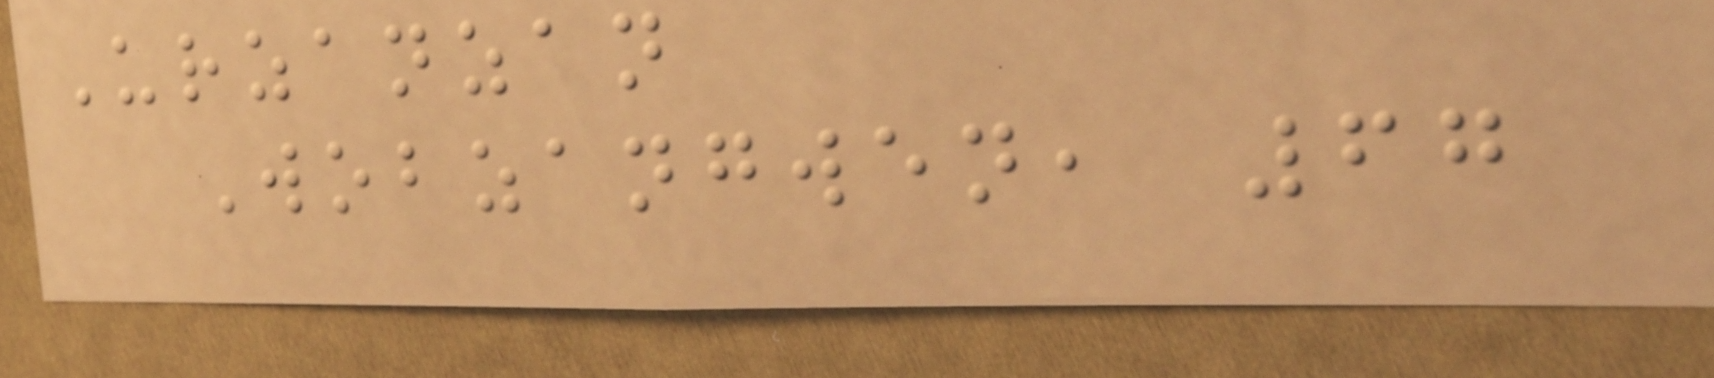Urzanzan
Wobzangwen, 67
